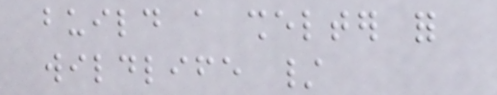build a shelter for
wildlife /
